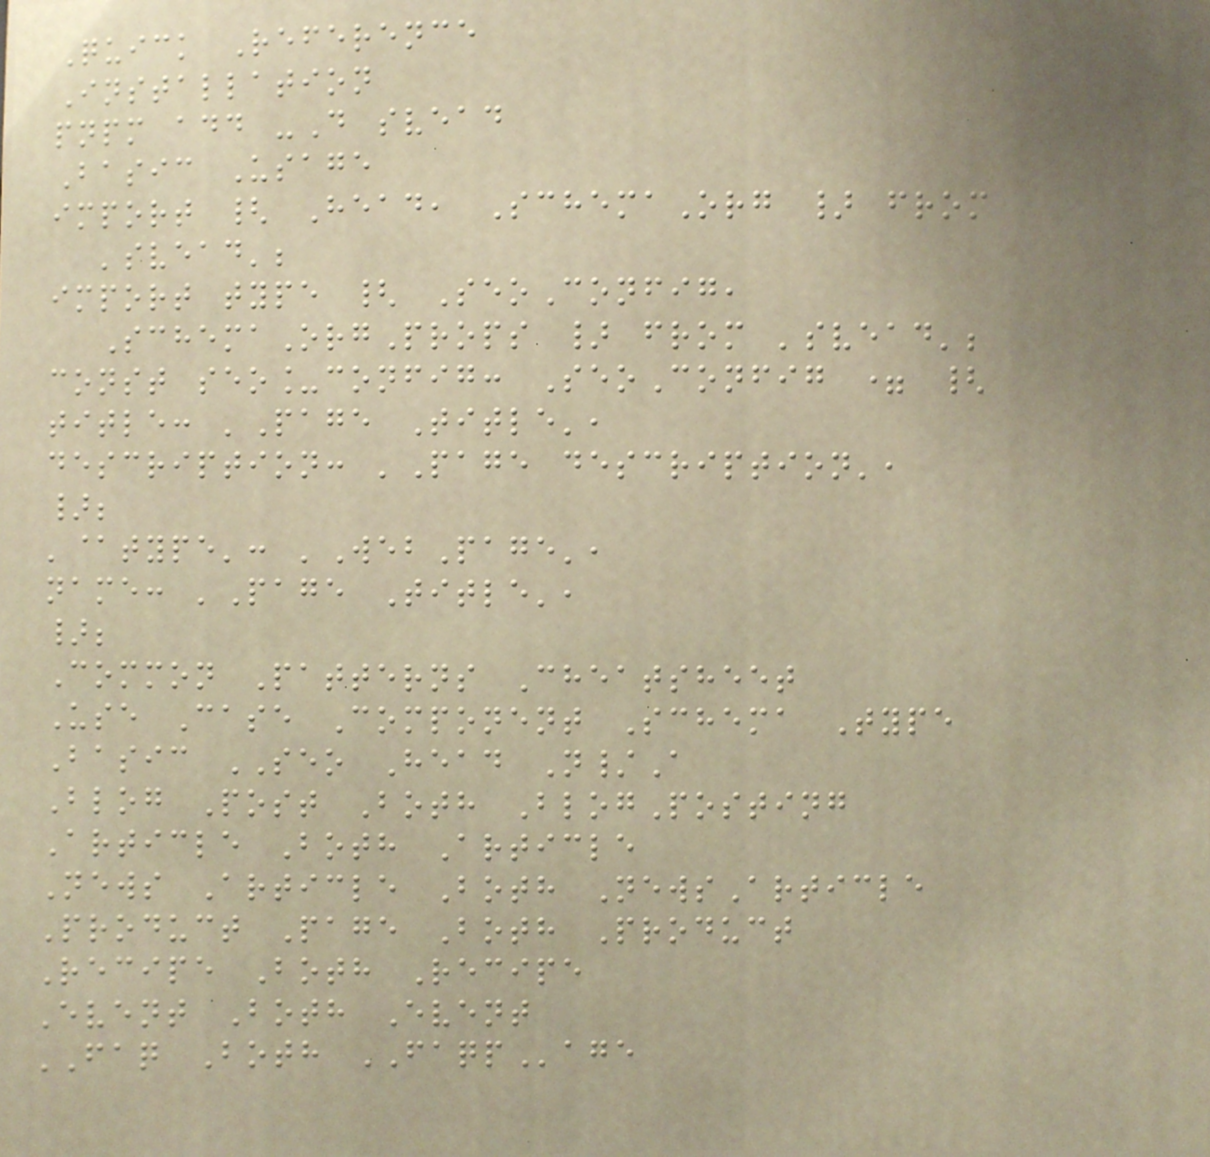Quick Reference
Installation
pnpm add -D svead
Basic Usage
import { Head, SchemaOrg } from
'svead';
import type { SeoConfig,
SchemaOrgProps } from 'svead';
const seo_config: SeoConfig = {
title: 'Page Title',
description: 'Page description',
};
'@type': 'WebPage',
name: 'Page Title',
};
Common Patterns Cheatsheet
Use Case Component Schema Type
Basic SEO Head N/A
Blog Post Both BlogPosting
Article Both Article
News Article Both NewsArticle
Product Page Both Product
Recipe Both Recipe
Event Both Event
FAQ Both FAQPage
